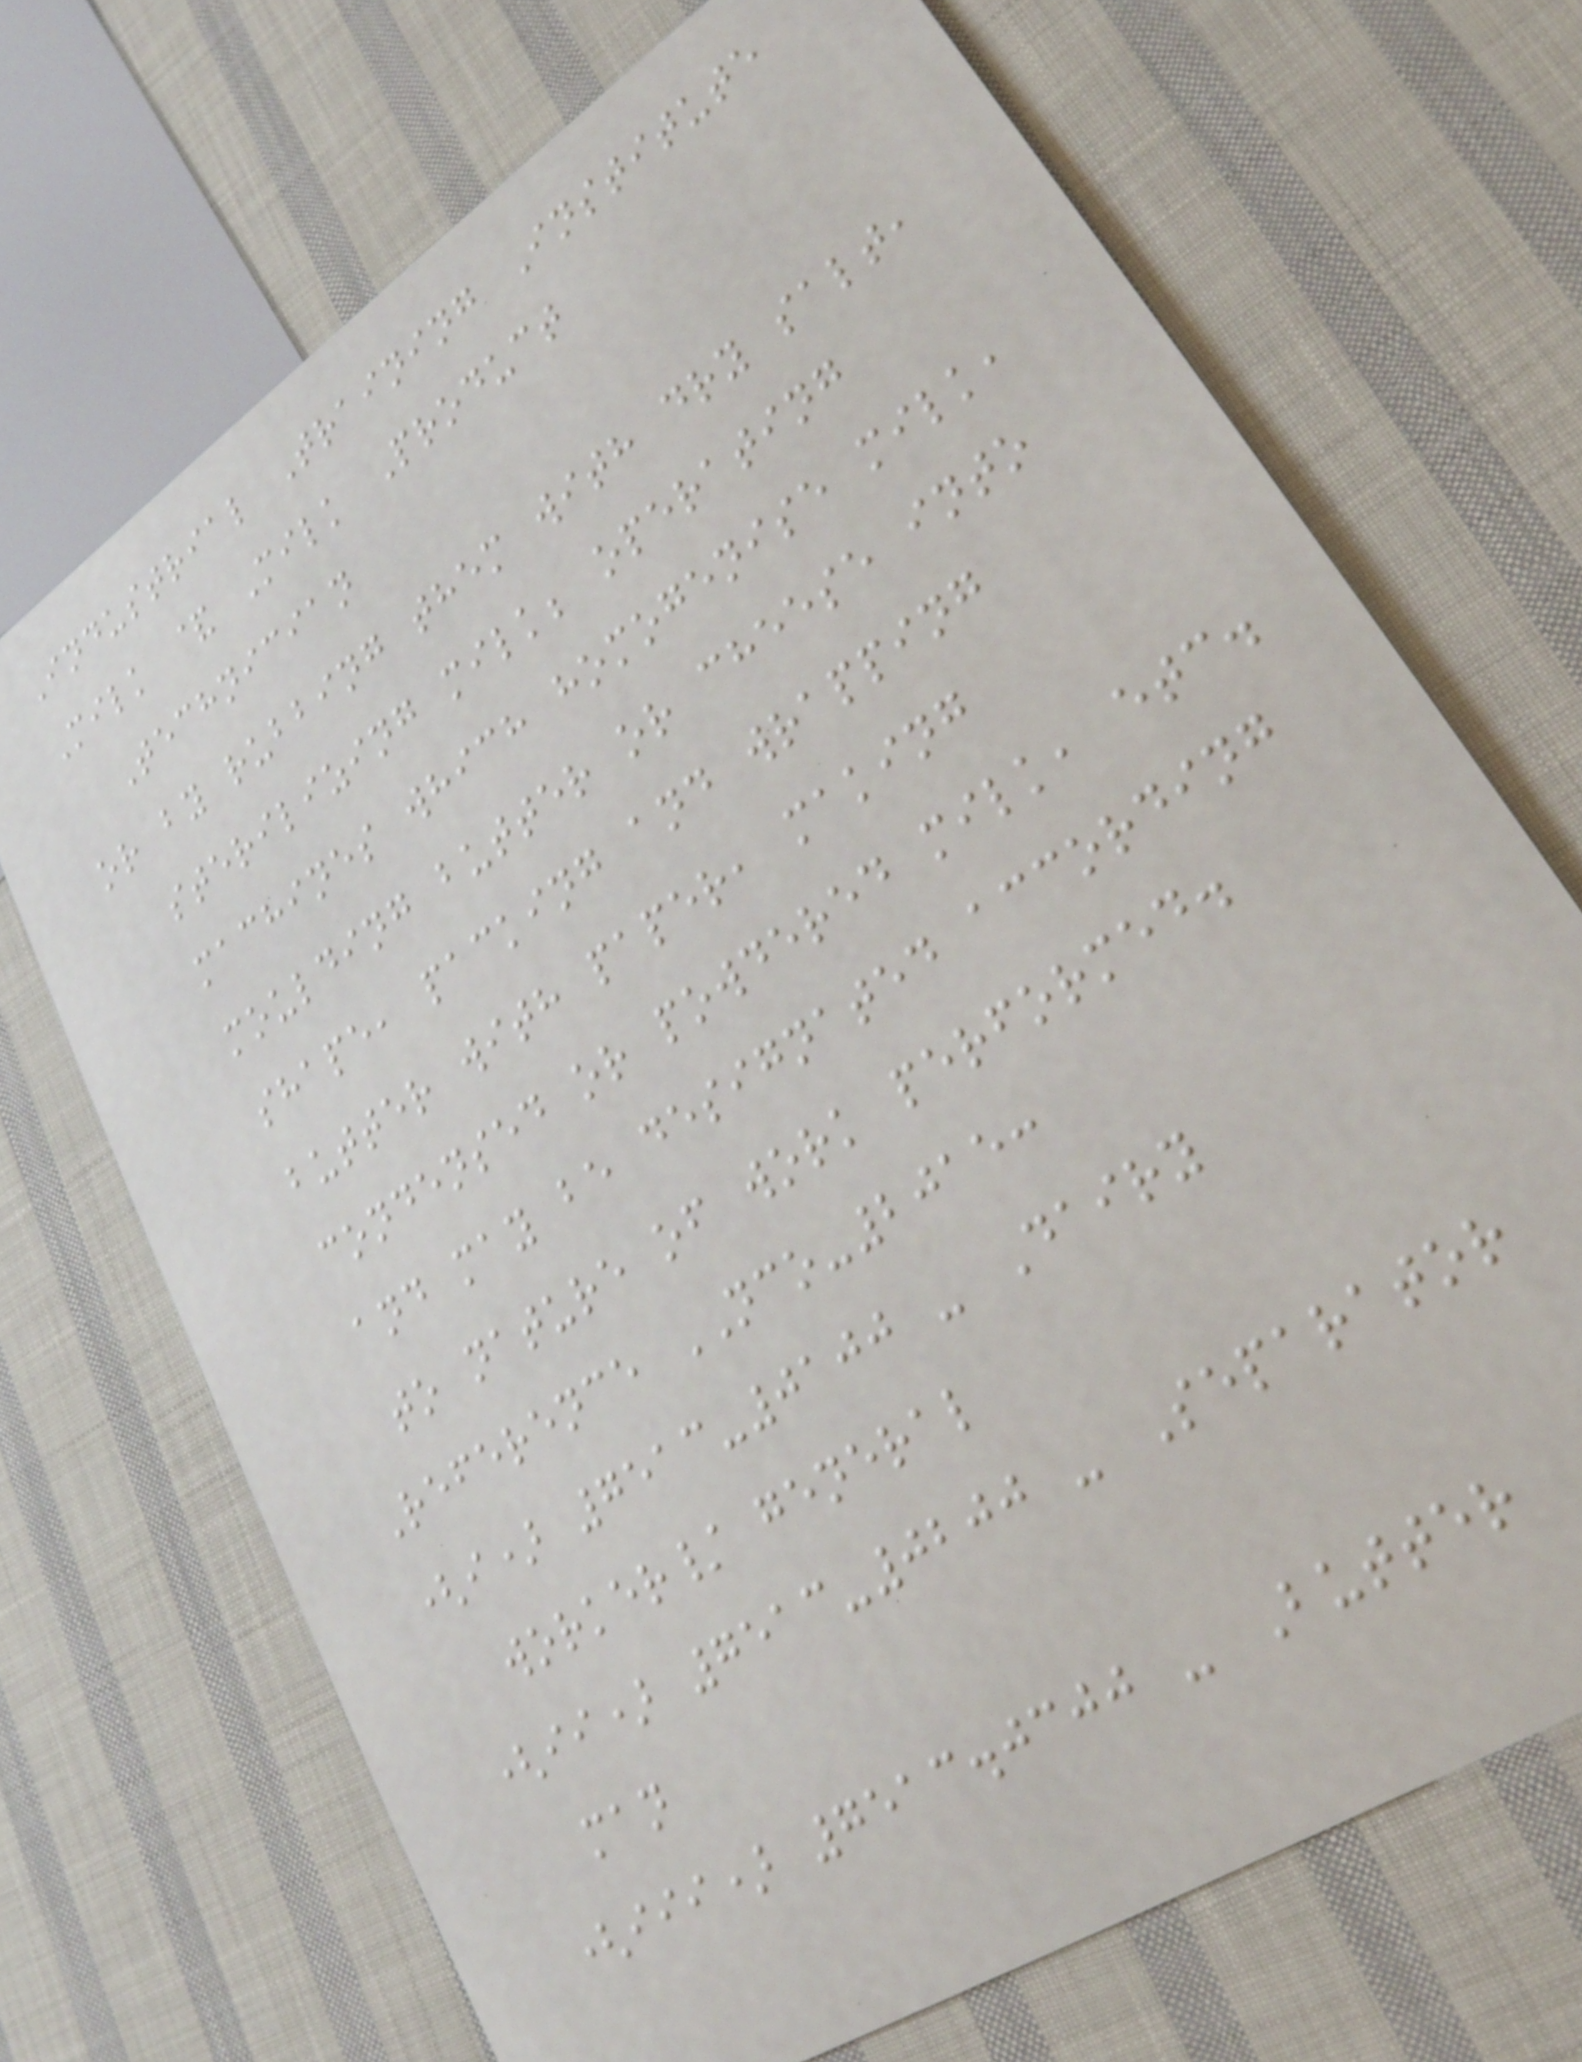Industrial Training Institute
Milk & Milk Product
Technician
or by rubbing them with dry salt,
sterilizing milk; operating
machines which homogenise milk,
moulding butter or cheese into
shape, packing and wrapping
butter with paper, making
condensed or powdered milk, etc.
and may be designated according
to nature of work performed.
Reference NCO-2015:
(i) 7513-0100 - Dairy
worker/ general
(ii) 7513-0200 - Separator
man
(iii) 7513.0300 - Butter
